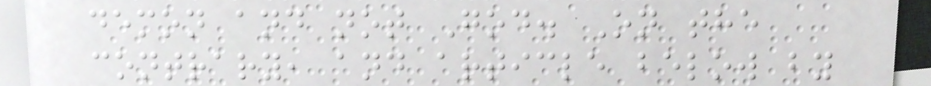demon and not God. On the
contrary, and article below by
